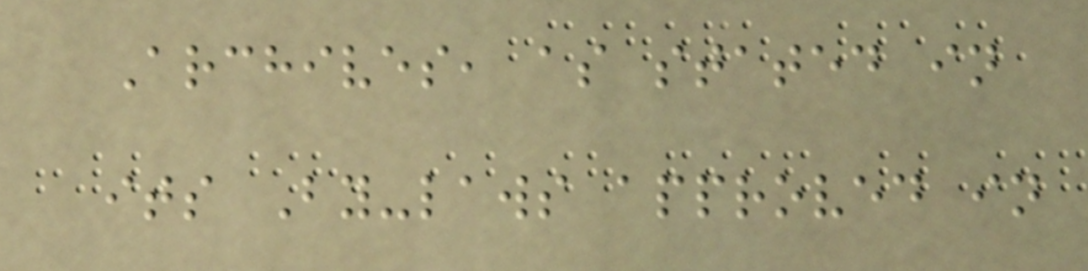Archives, as stated in
its By-laws approved in
